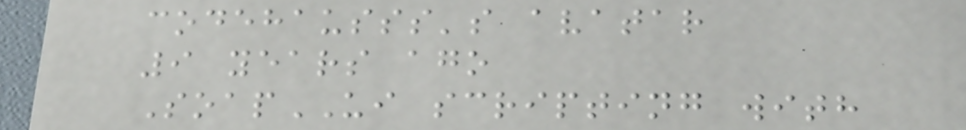codehausss's avatar
9 years ago
SoapUI scripting with
